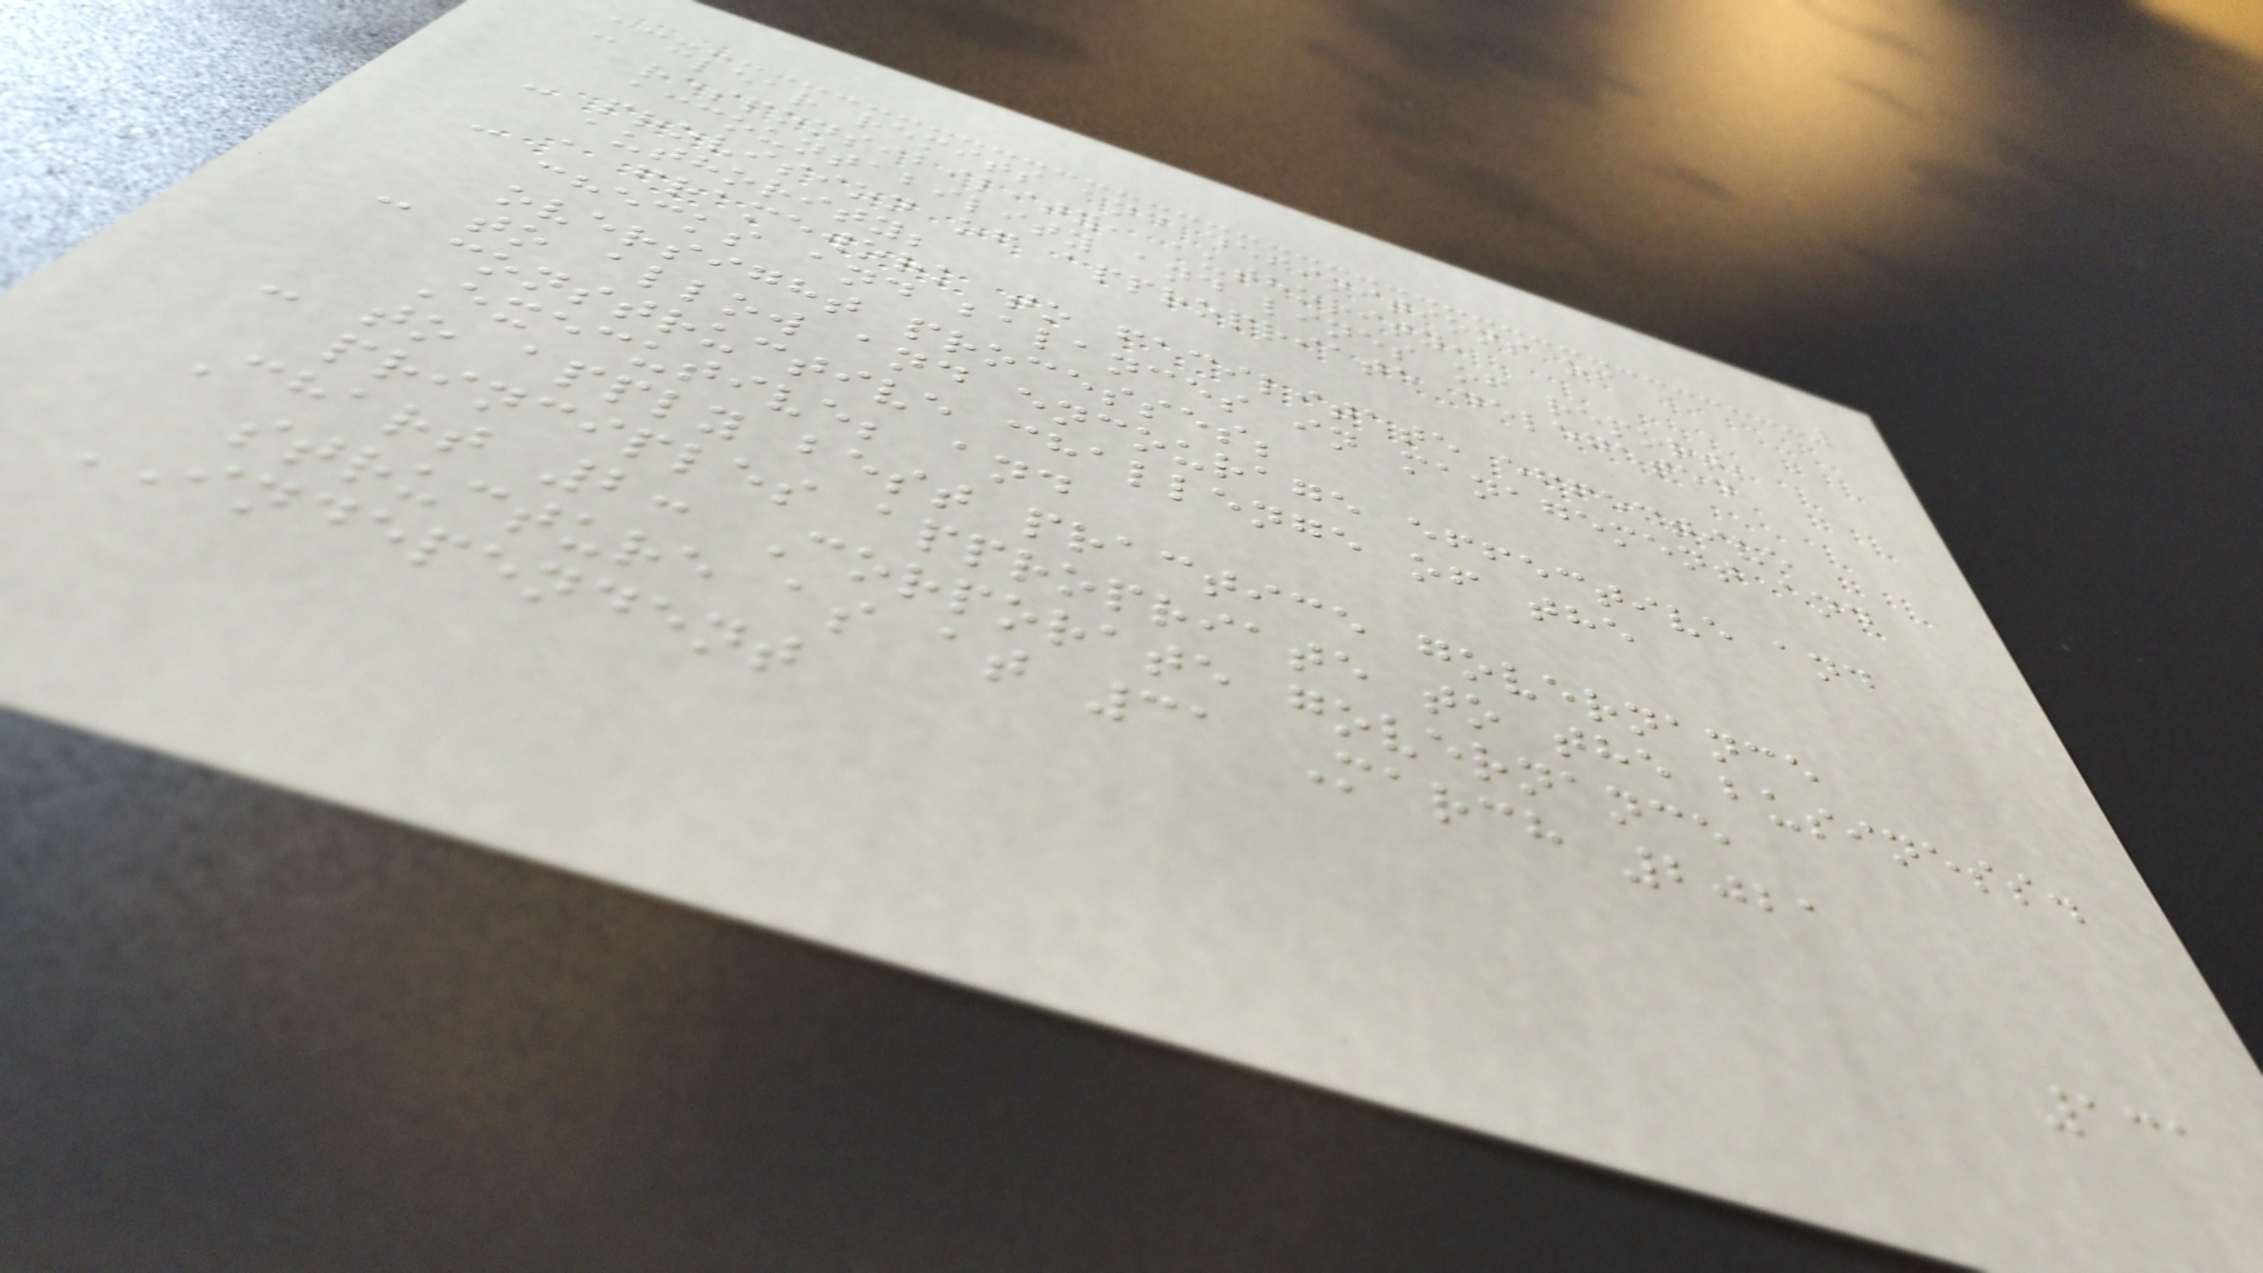- clear remits and definitions of
responsibility, authority,
accountability and lines of report;
- provision of appropriate delegated
authority;
- a framework to facilitate effective
checks and balances in management and
oversight processes;
- to allow and encourage effective and
constructive challenge of the
Executive; and
- to apply best practice governance
principles appropriate to the business.
Chart 2: Corporate governance
structure as at 31 March 2021
INDEPENDENT
131
